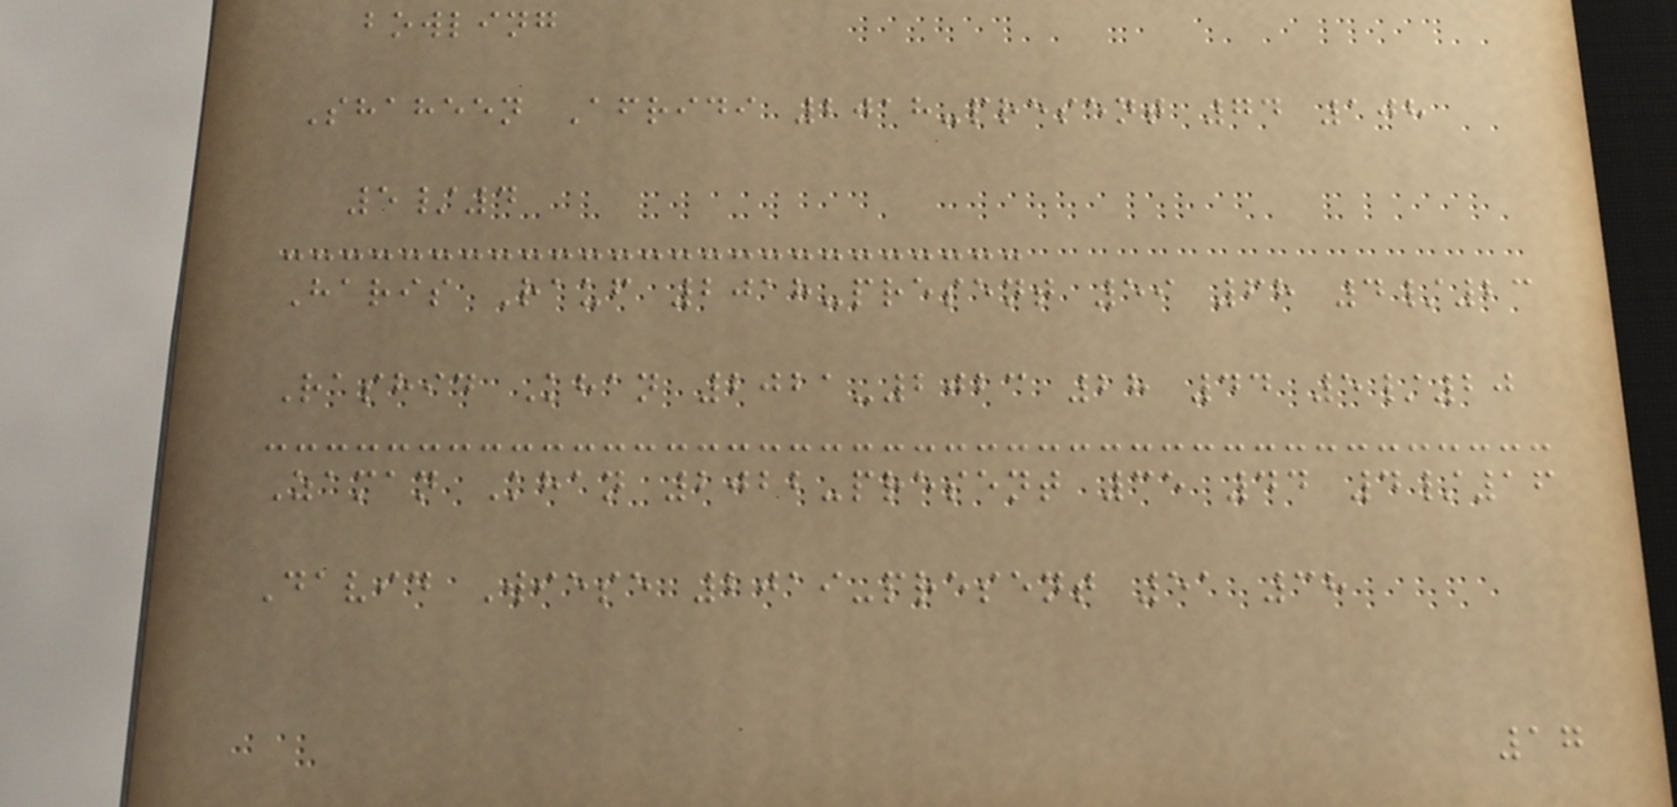bowling
Shaheen Afridi 2018-present 74 108
5/4
Haris Rauf 2018-present 59 68 4/23
Rashid Khan 2021-2023 28 44 5/20
Zaman Khan 2022-present 35 44 4/16
David Wiese 2019-present 51 38
17
